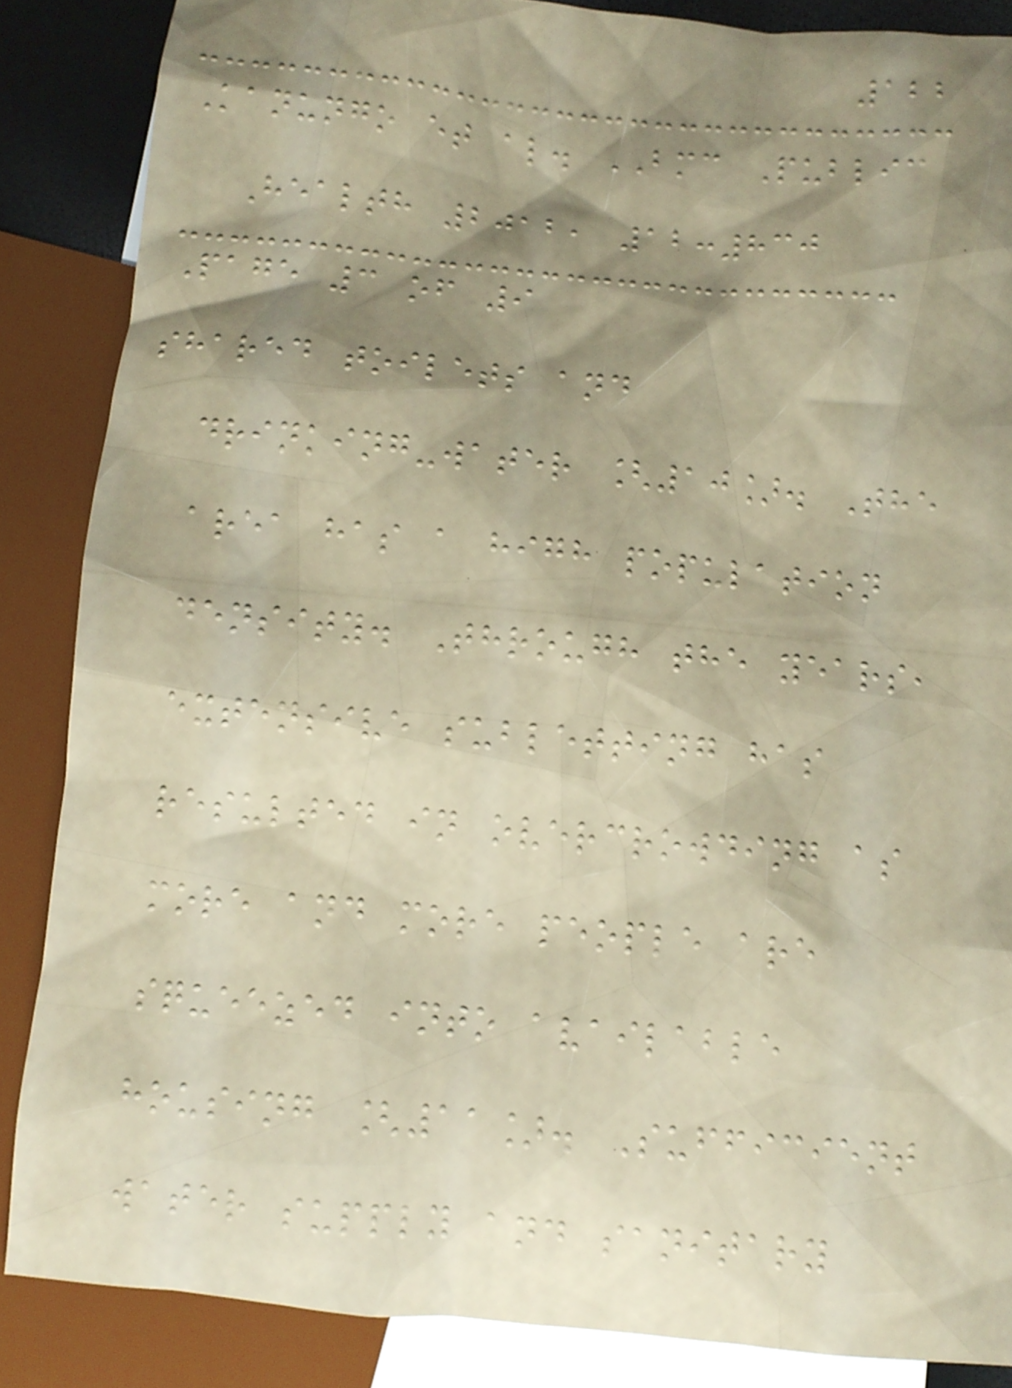122
Kanungo et al. BMC Public
Health 2012, 12:830
Page 3 of 9
shared toilets and
drinking-water [10]. The
area has a high population
density. Through the years,
extensive subletting has
resulted in overcrowding as
more and more people are
squeezed into available
housing [11]. Sufficient
water supply and sanitary
